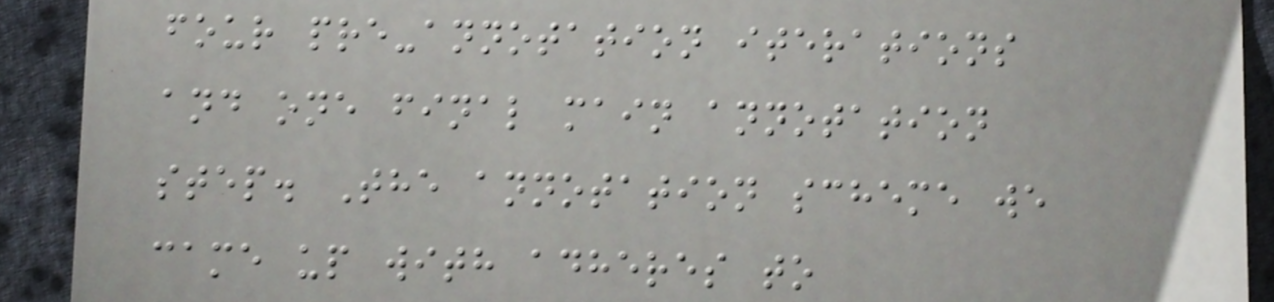four pre-annotation iterations
and one final main annotation
step. The annotation scheme we
came up with adheres to
